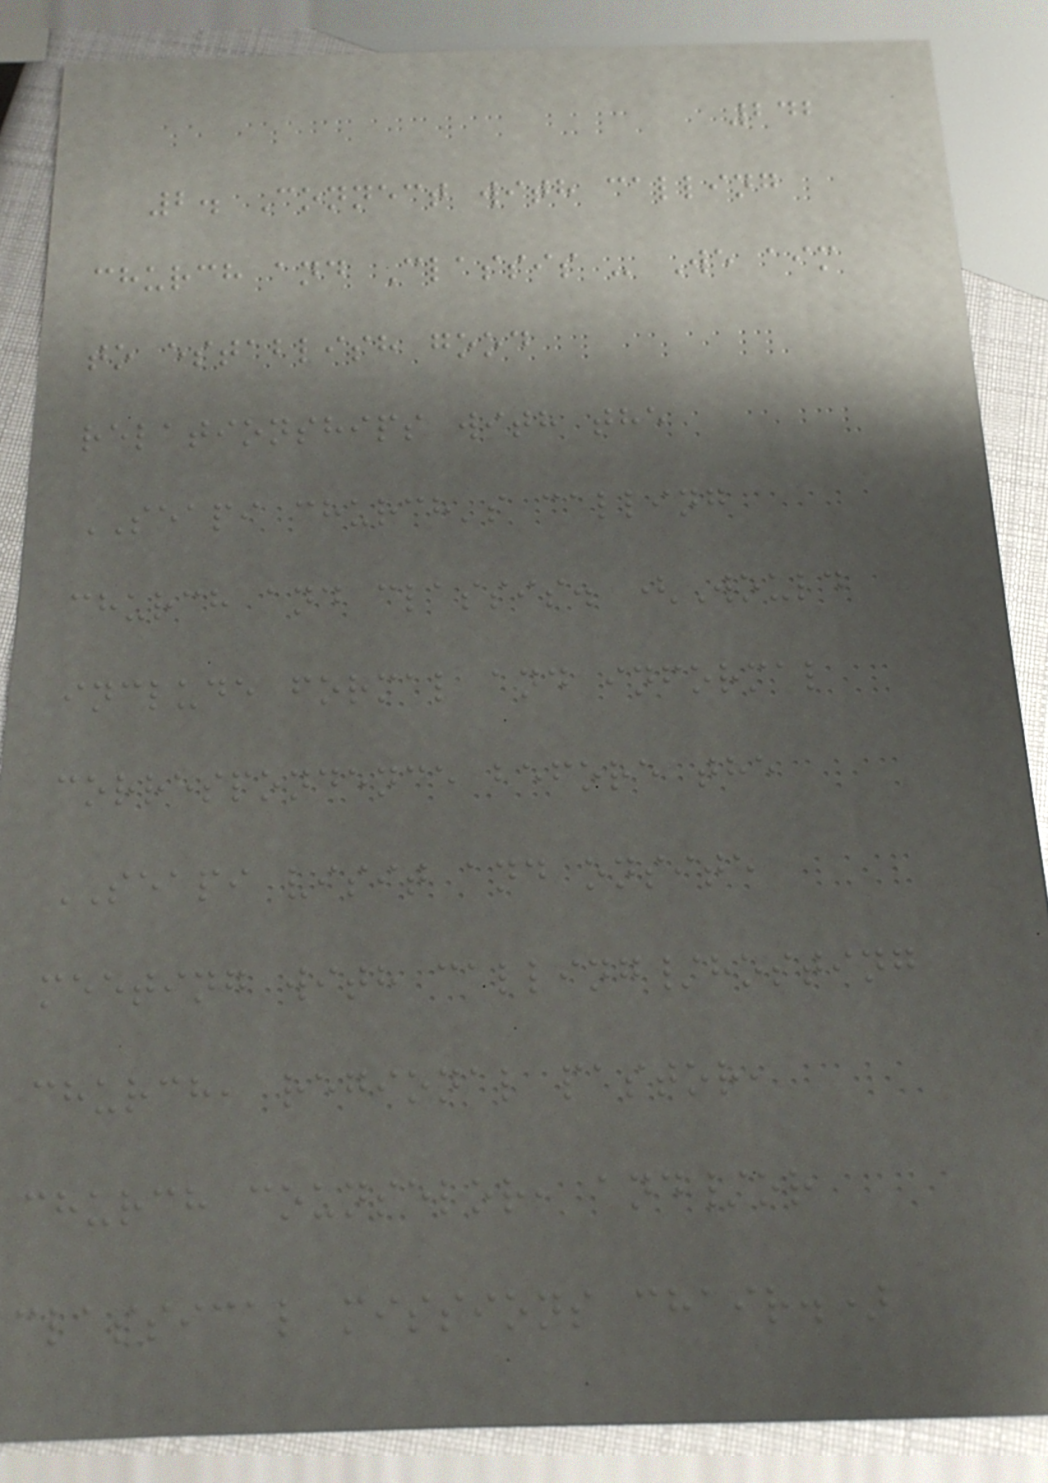242
2. Connect with calling
church and Classis - We aim
to establish good
relationships with the
SEAPI church's calling
church and classis. (Would
include formal and informal
correspondence before the
SEAPI visit and onsite
meeting with calling/hosting
church, regional pastor,
church counselor, and/or
classical missions chair.)
